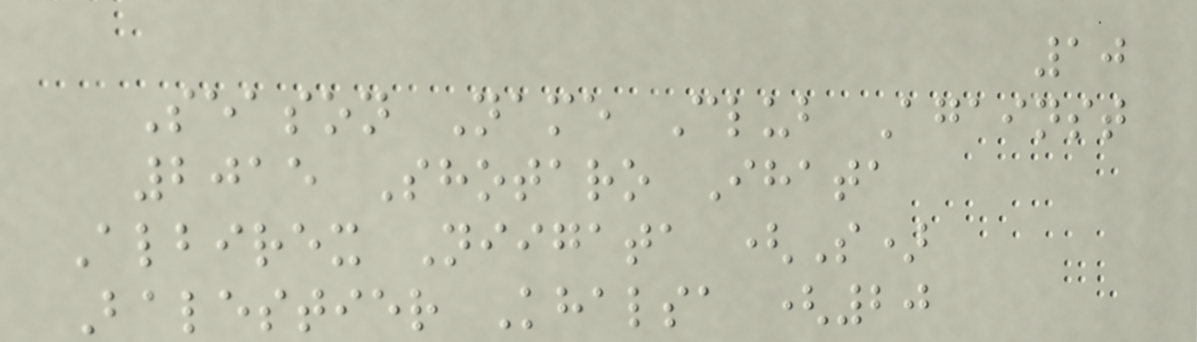10
Season Name Club Against
2015 Shotaro Ihata
Albirex Niigata (S)
Balestier Khalsa (20
